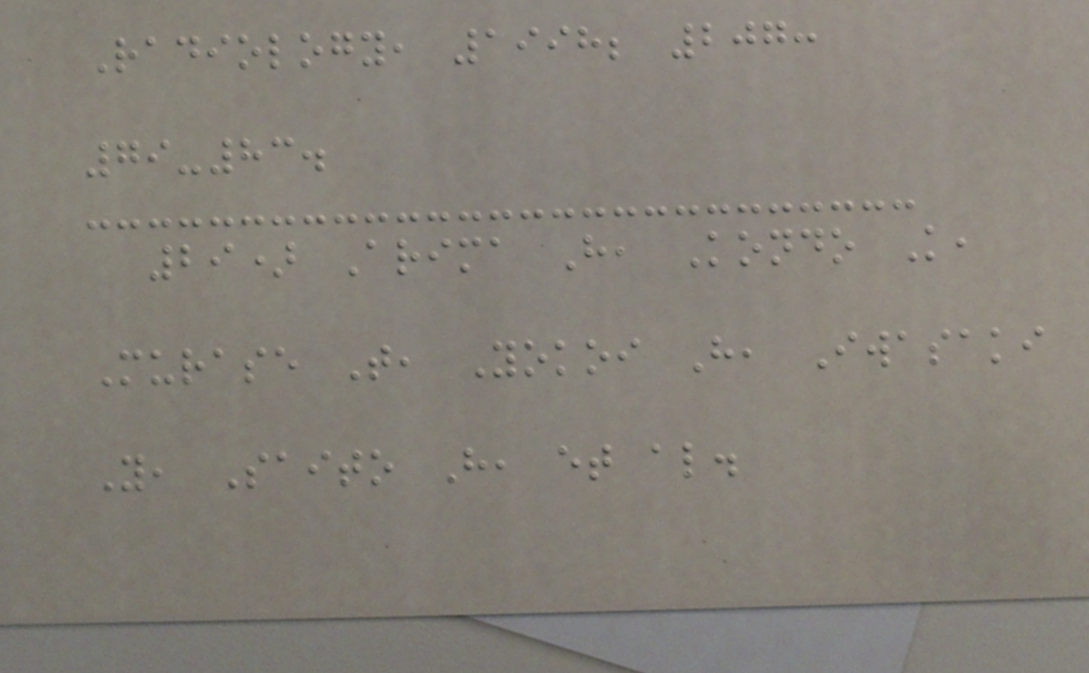Radiology, 1998; 207:
79-83.
29) Arima H, Kondo K,
Murase T, Yokoi H, Iwasaki
Y, Saito H, et al.
